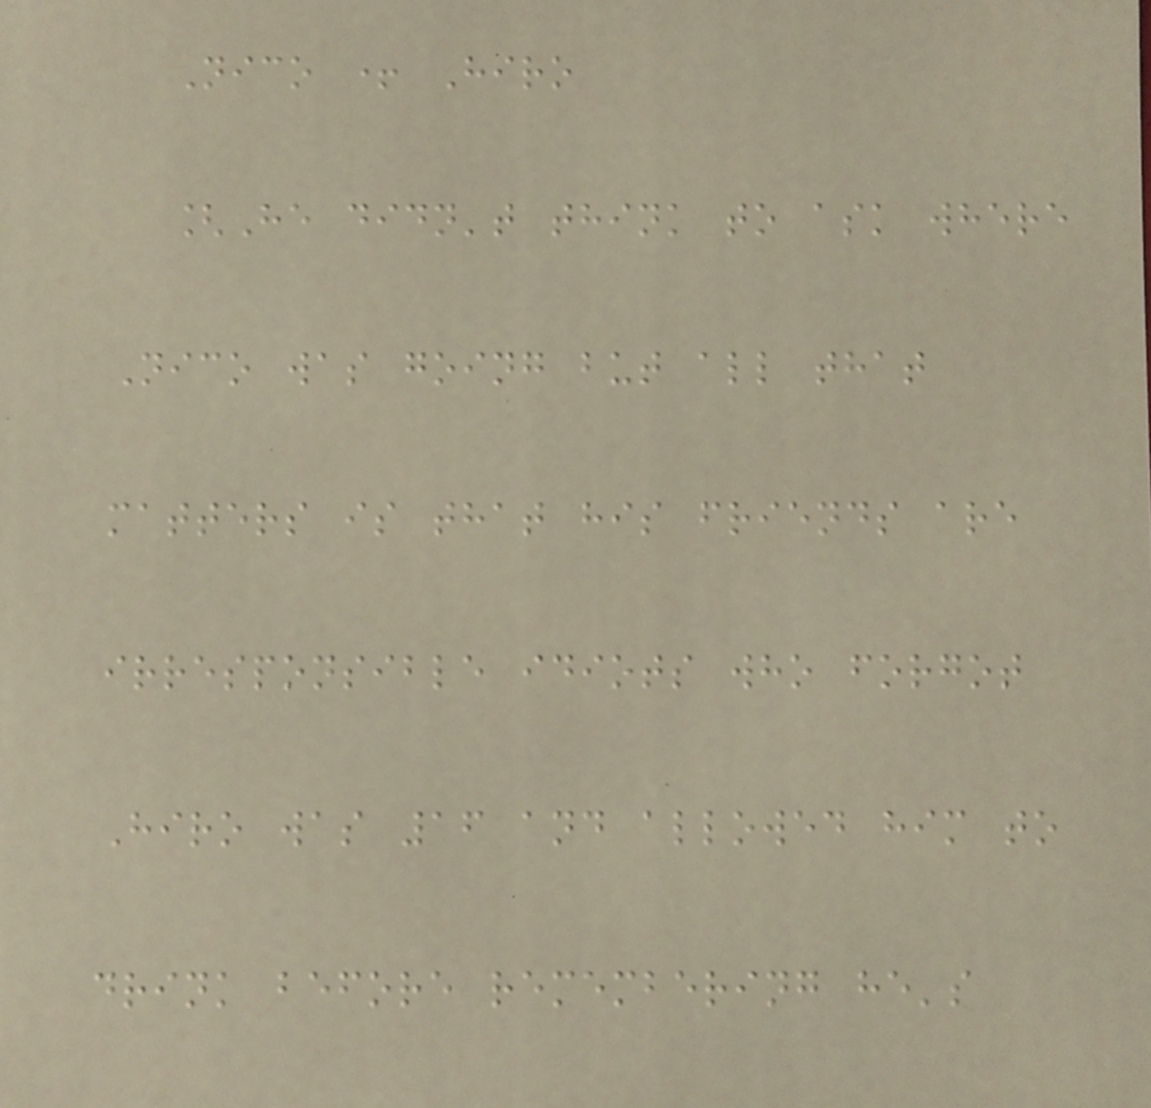Nico + Hiro
[He didn't think to ask where
Nico was going but all that
matters is that his friends are
irresponsible idiots who forgot
Hiro was 16 and allowed him to
drink before remembering he's
